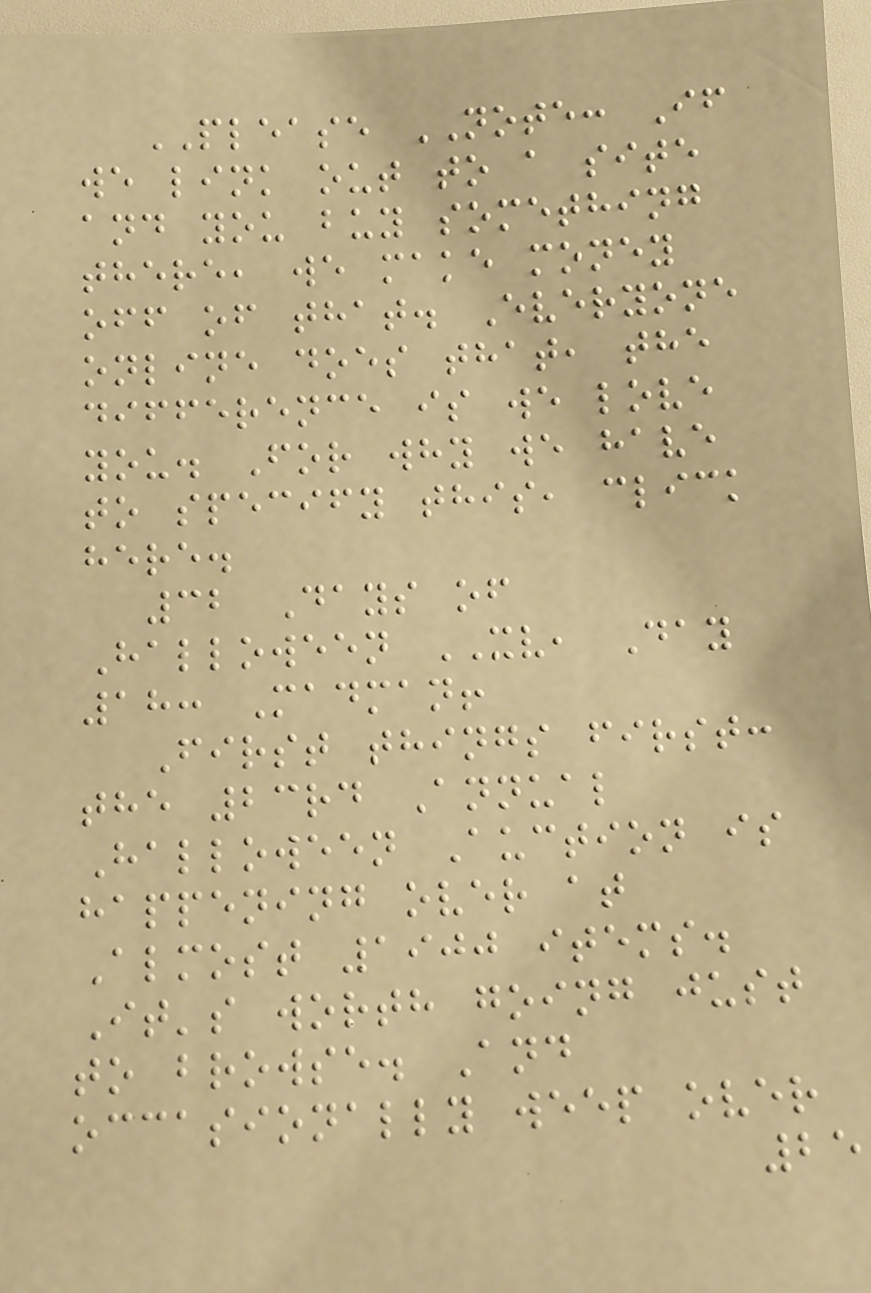PLEASE NOTE: If
we link out to a site
and you buy something
there, we make money
off of that. Everyone
online does that, the
difference is we love
you. For why we have
to specify this, click
here.
32 Days of
Halloween XV, Day
18: Madman!
First things first:
the 23rd Annual
Halloween Auction is
happening over at
Almost 1900 items.
It's worth going just
to browse. And
occasionally weep over
25
